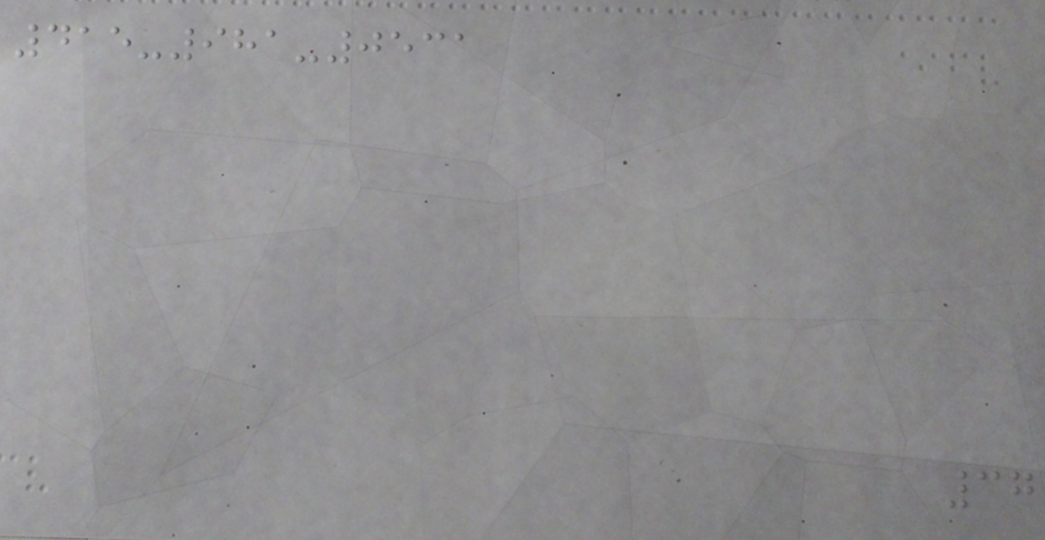415-981-0531
37
